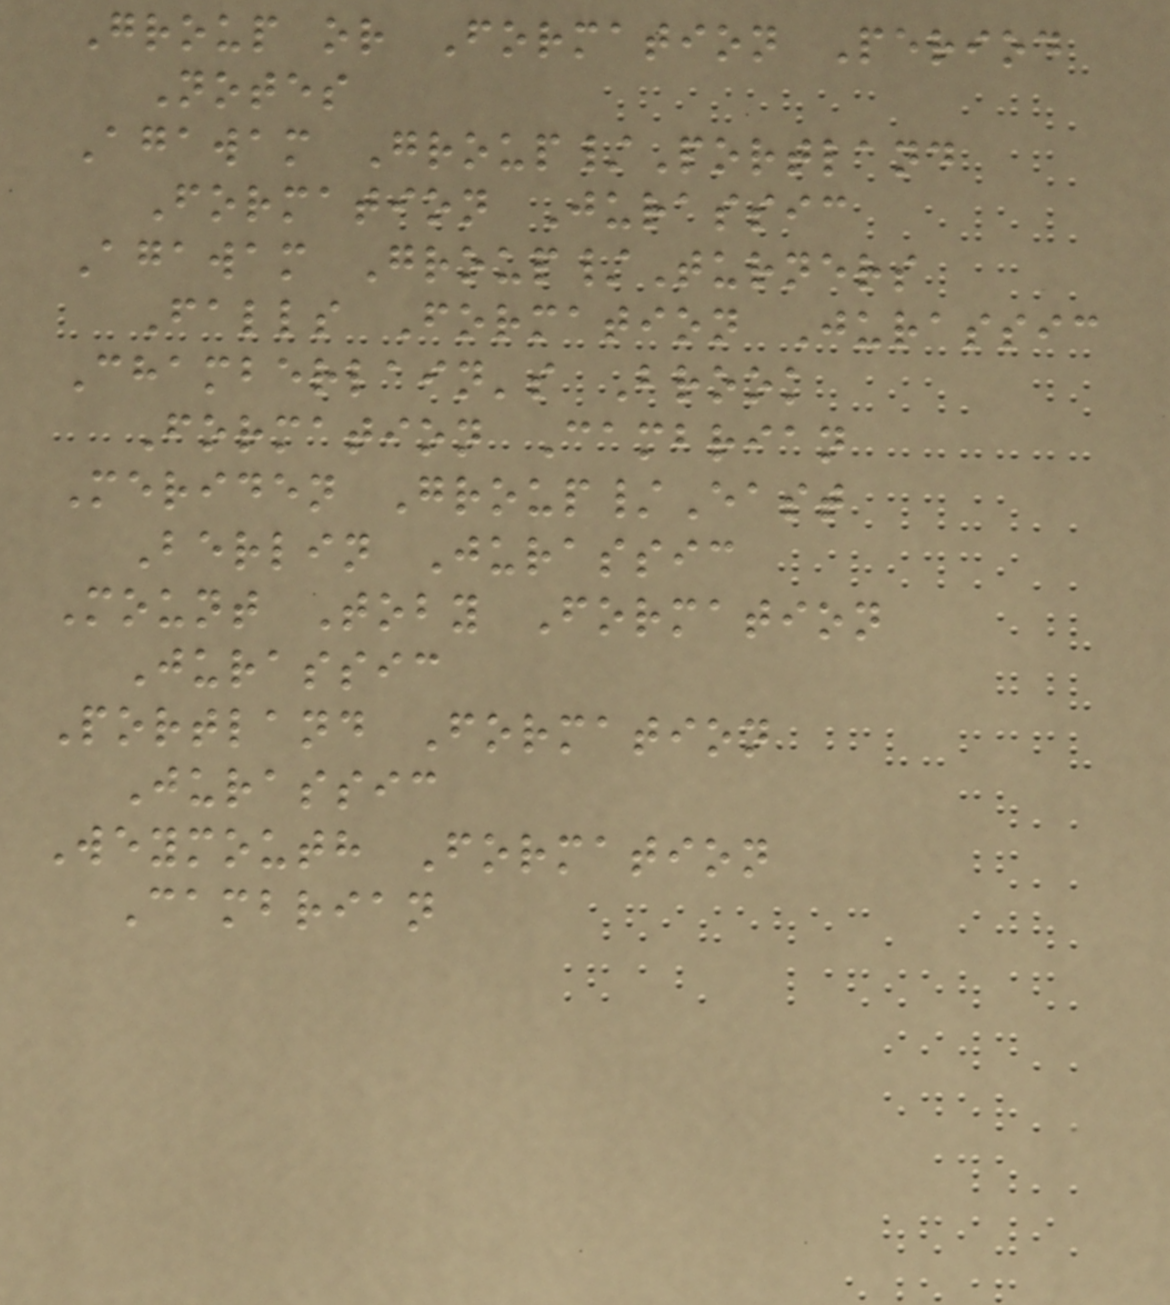Group or Formation Period
Notes
Agawam Group/Portland
Formation Jurassic
Agawam Group/Turners
Falls Formation Jurassic
Chamberlain's Brook
Formation Cambrian
Meriden Group/East
Berlin Jurassic
Mount Toby Formation
Jurassic
Portland Formation
Jurassic
Weymouth Formation
Cambrian
